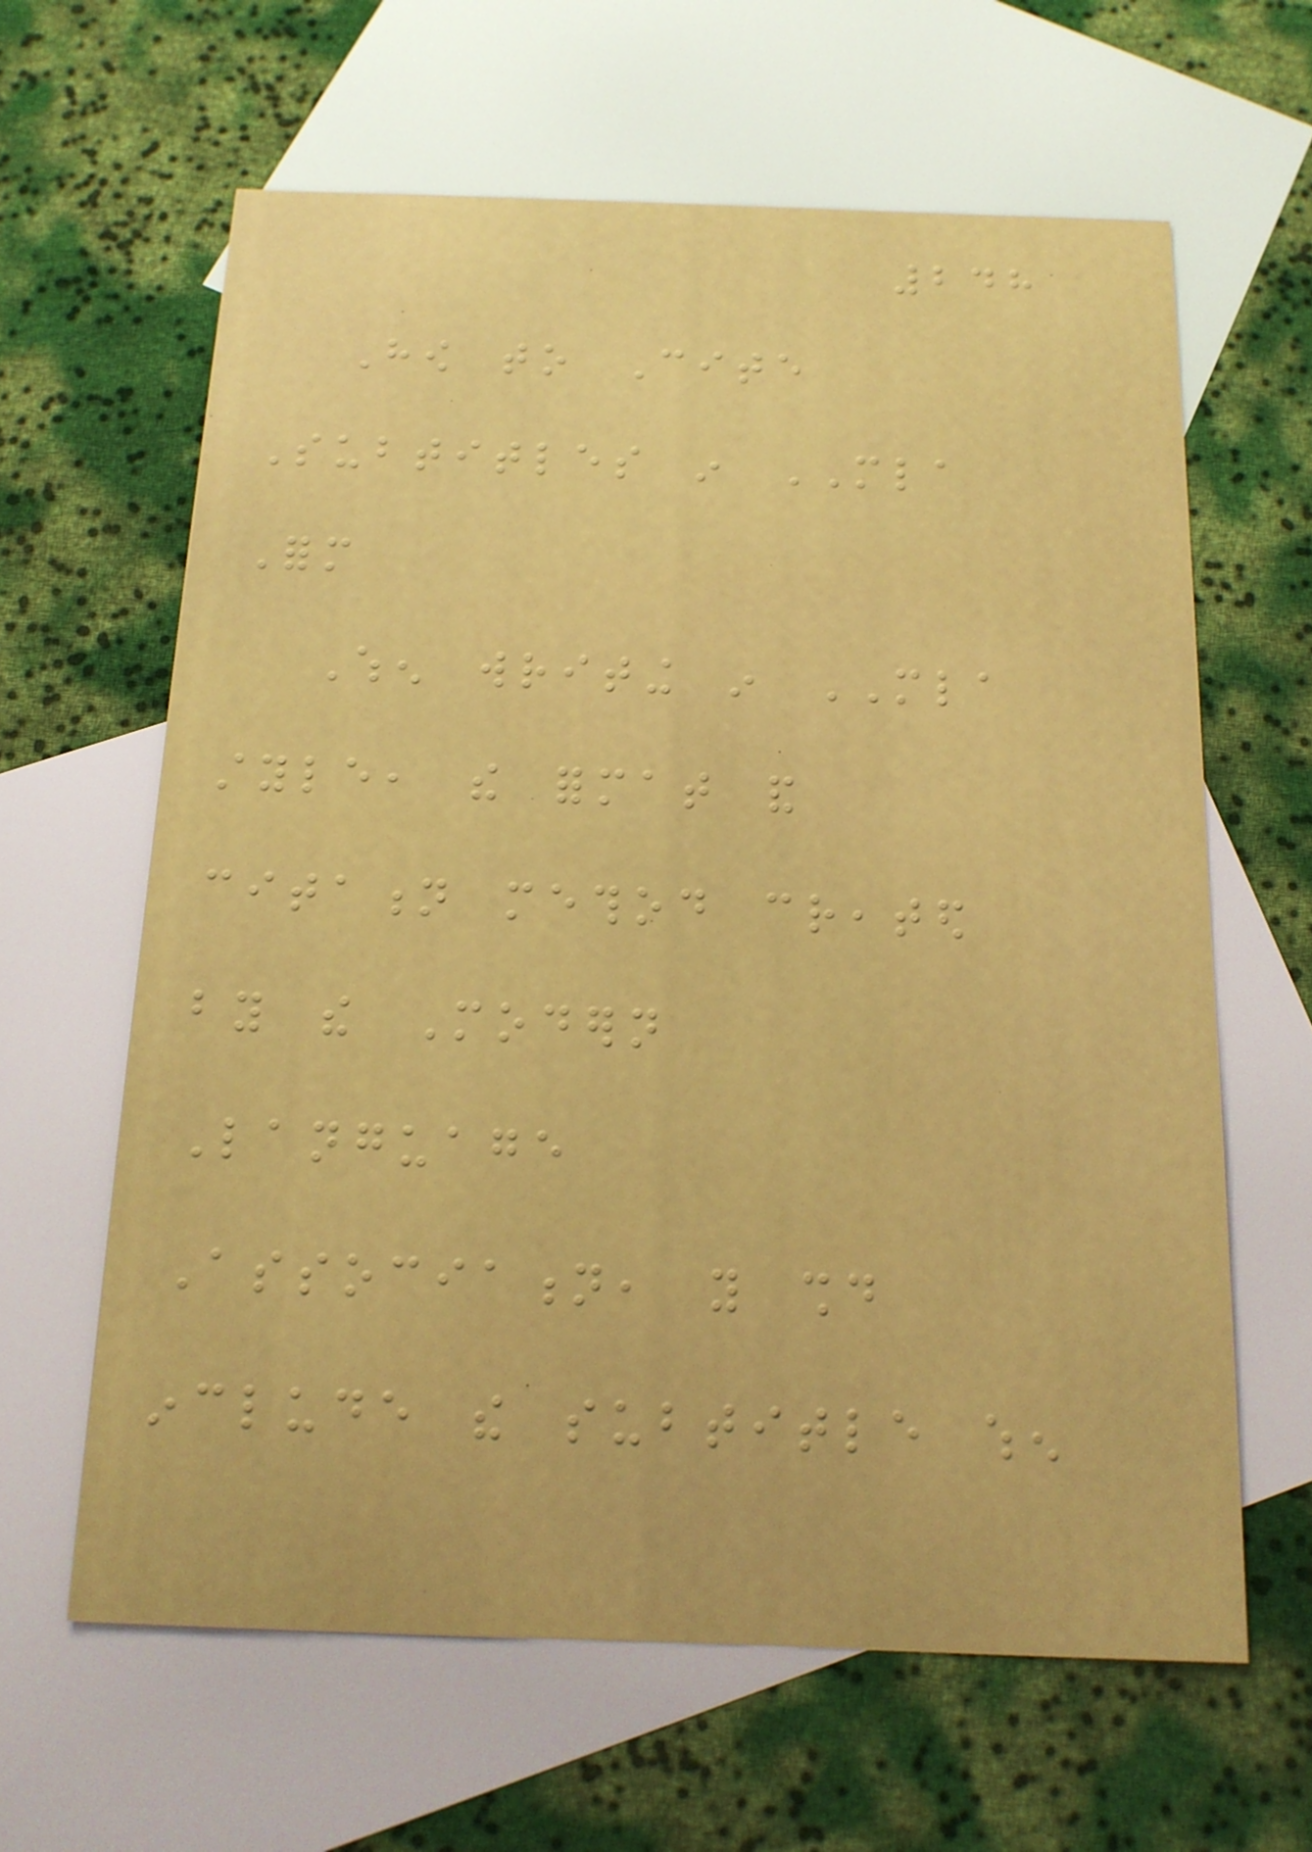248
How to Cite
Subtitles in MLA
Form
When writing in MLA
style, the format and
citation method created
by the Modern
Language
Association, you should
include the subtitle when
